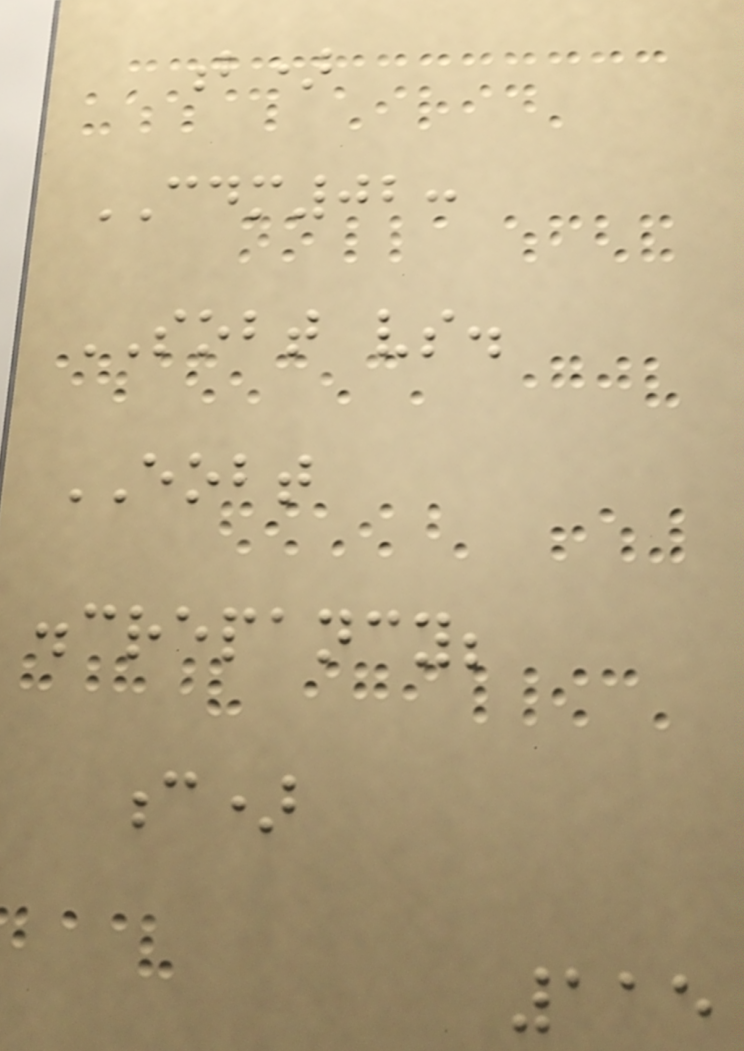b)
CDM02:
SOBT vs.
EOBT
discrepancy;
c)
115
